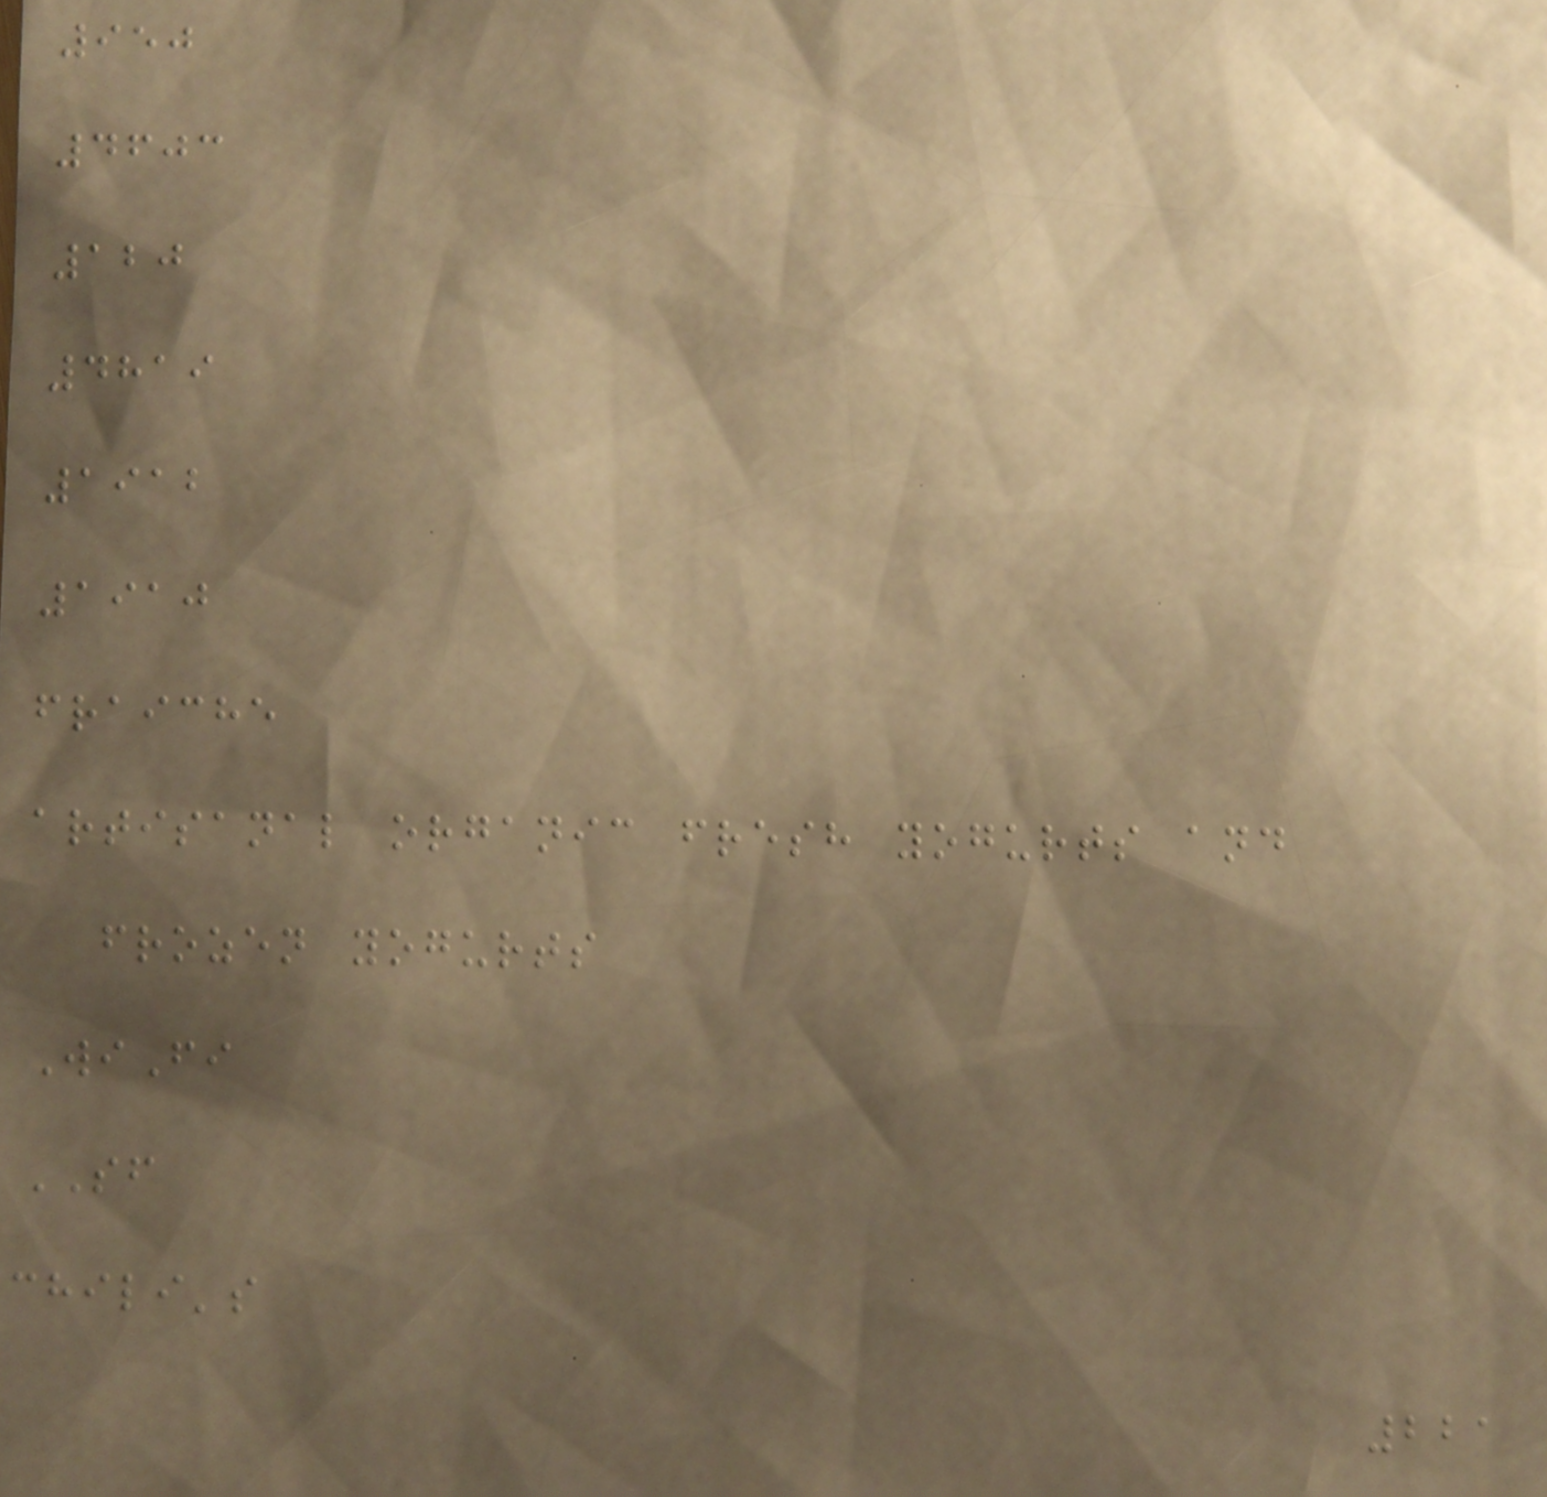950
4603
120
4819
1912
1910
fraiche
artisanal organic fresh yogurts and
frozen yogurts
WiFi
SF
chili's
221
